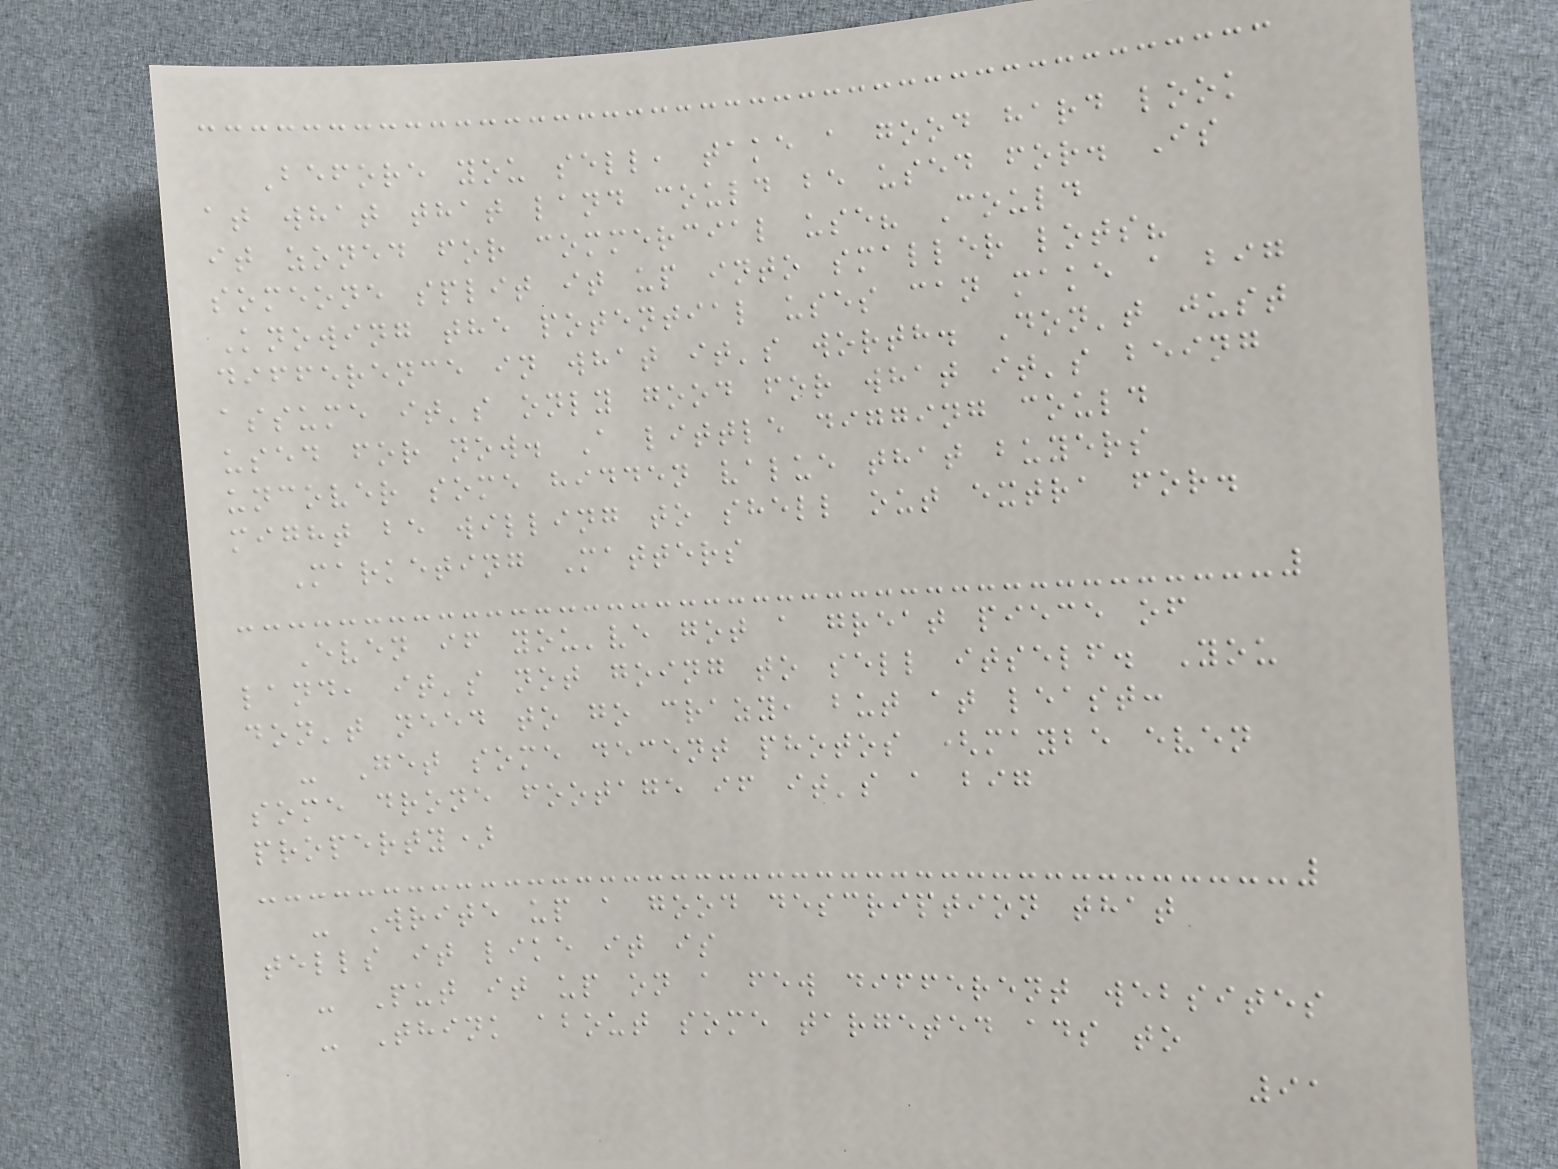Before you sell, take a good hard look
at what that land could be used for. Is
it zoned for commercial use? Could
someone split it up into smaller lots?
Knowing the potential uses can make a big
difference in what it's worth. Don't just
assume it's only good for what it's being
used for now. A little digging could
uncover some hidden value that buyers
might be willing to shell out extra for.
Marketing Matters
Even if you've got a great piece of
land, it's not going to sell itself. You
don't need to go crazy, but at least:
- Get some decent photos (maybe even
some drone footage if it's a big
property)
- Write up a good description that
tells it like it is
- Put it up on a few different websites
- Think about some targeted ads to
91
